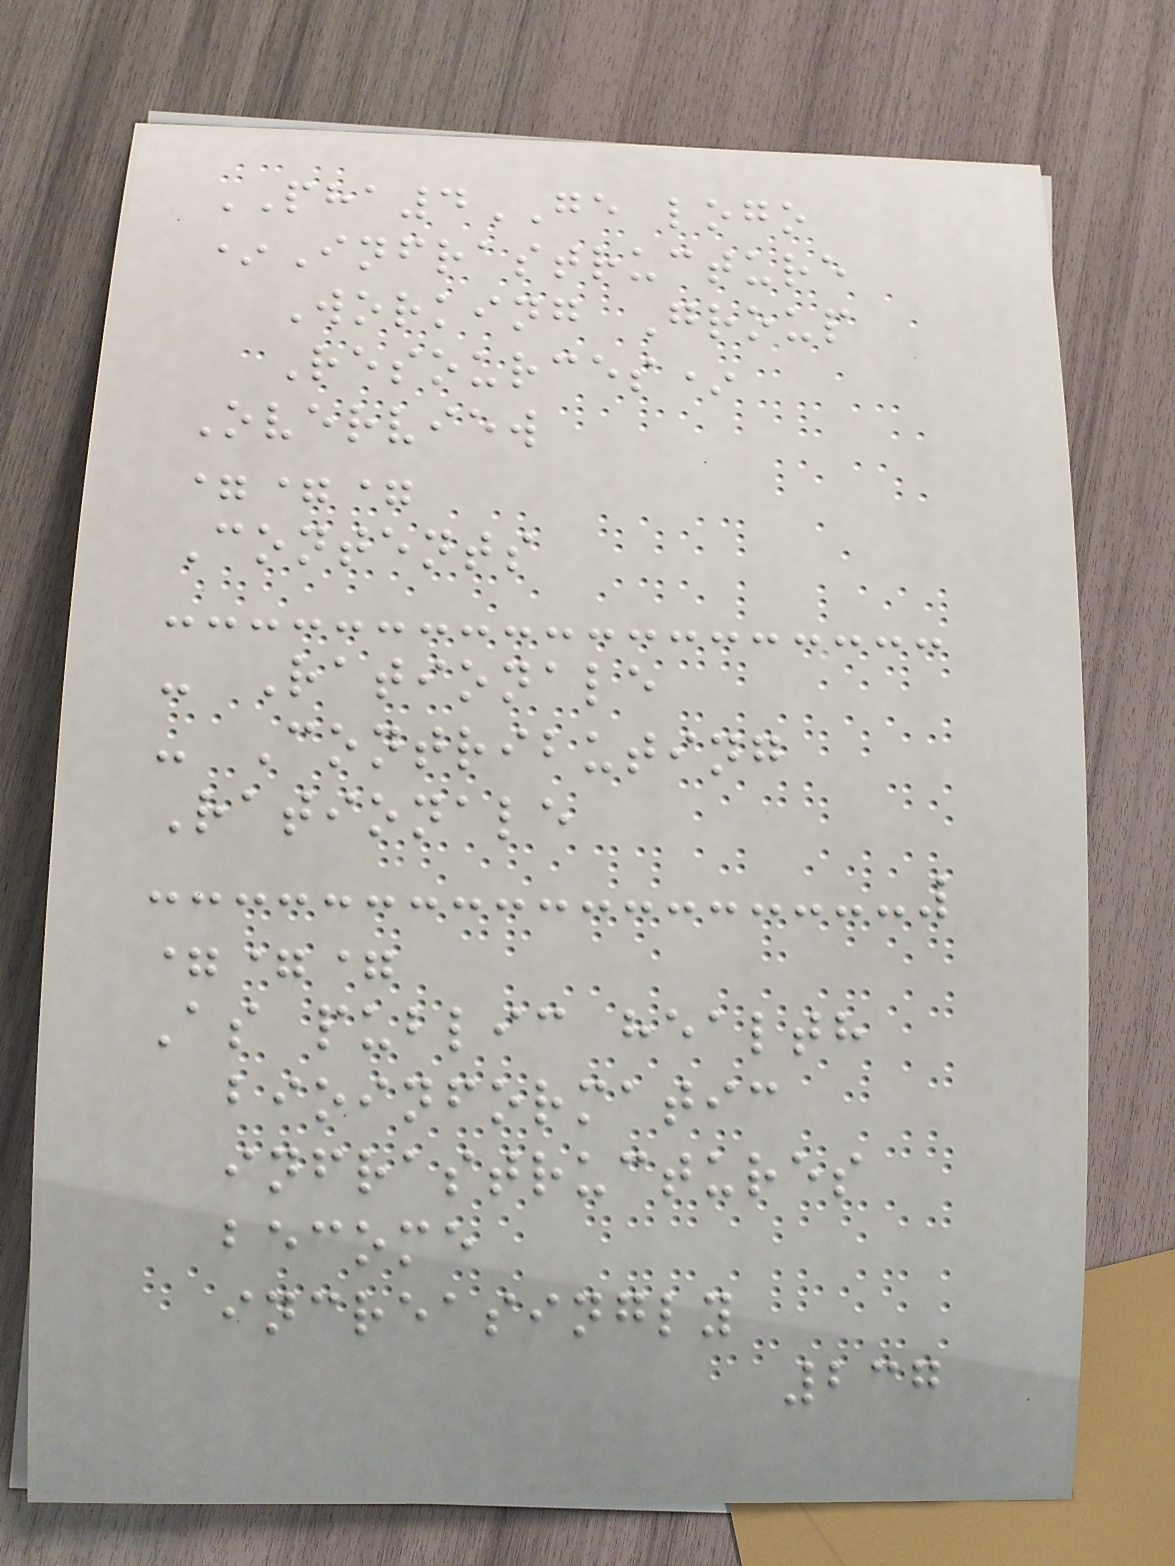PHA4GE logo
*Infrastructure
Working Group
Resources*
Overview
===
Contents
- Rationale
- Contributing
Rationale
===
As public health
bioinformatic
infrastructures
become
increasingly
237
